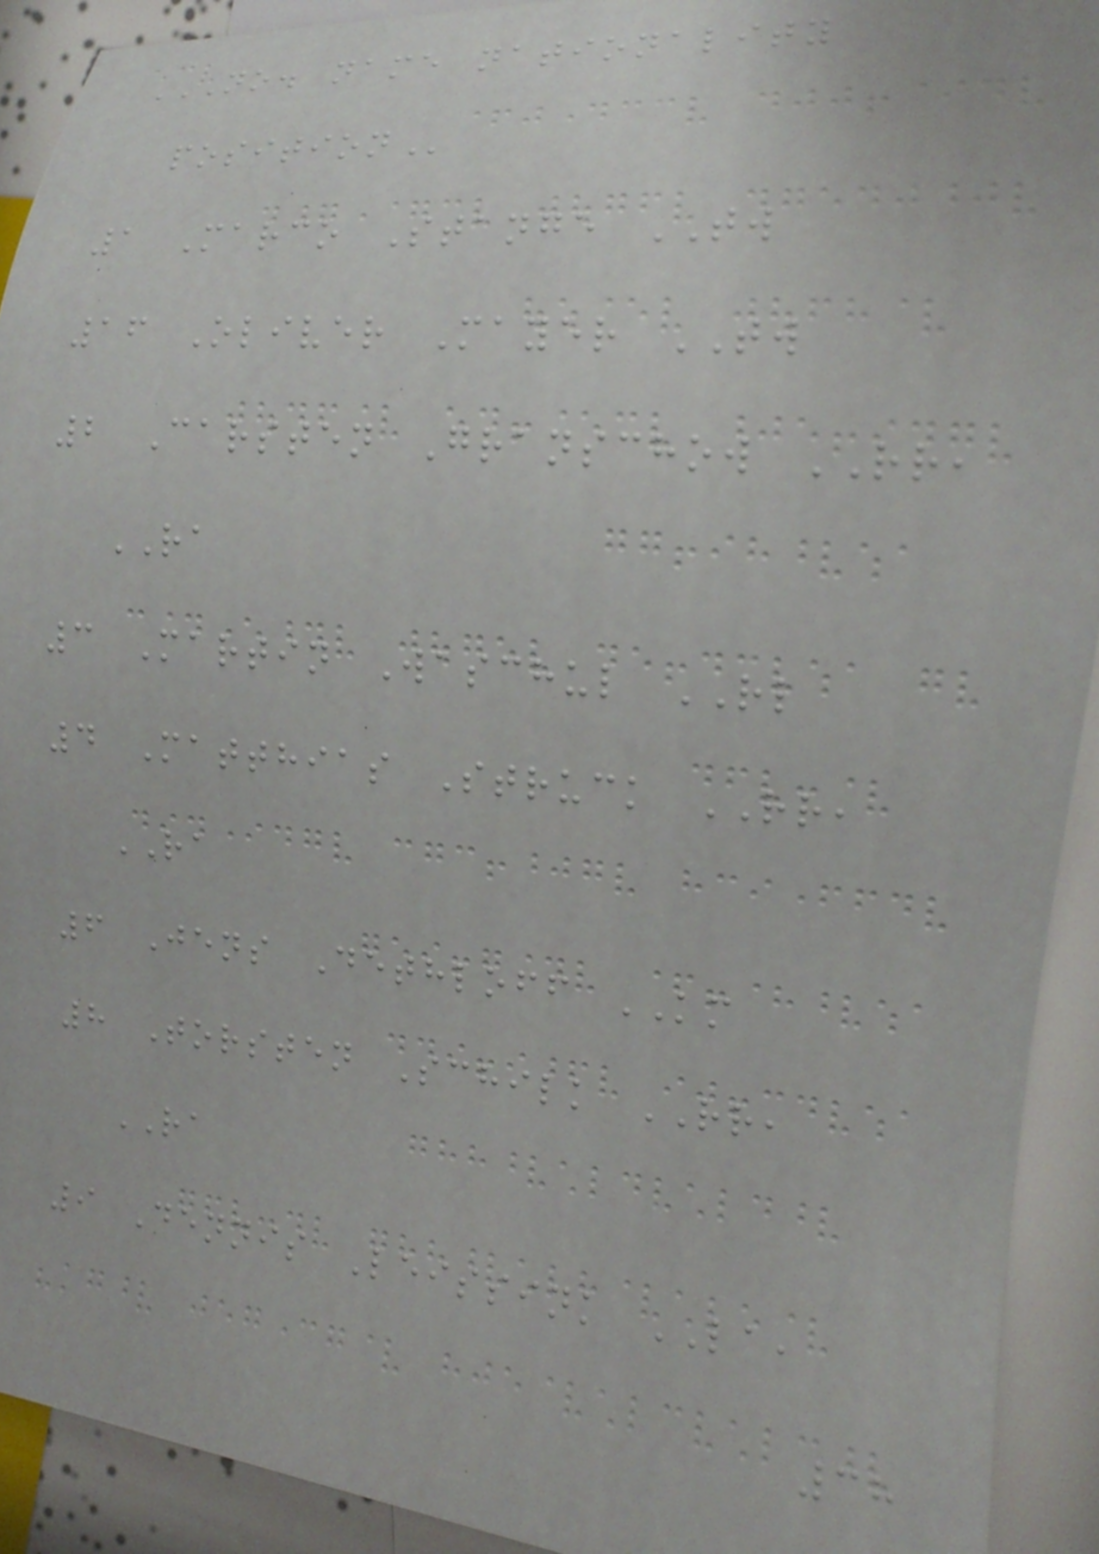NO. NAME NATIONALITY
POSITION
1 Marco Stange TW
16 Oliver Mayer TW
2 Carsten Granschow RR,
RA
3 Martin Waschul RL
4 Matthias Struck RR,
RA
6 Jens Dethloff KM
8 Torsten Schilk RR,
RA
9 Dennis Leissink LA,
38
